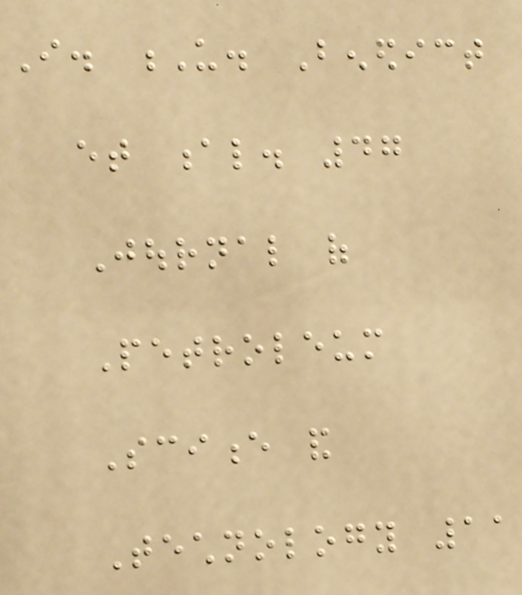I. U. Benedict
et al. 47
Journal of
Petroleum
Science and
Technology 11
